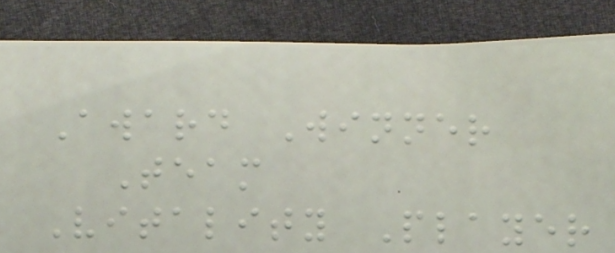Award Winner
Team
Vitality Player
